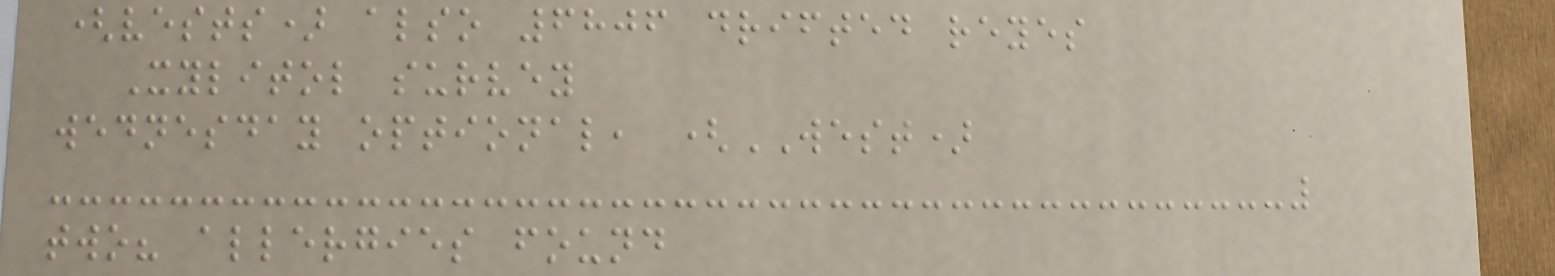(vests) also 6806 drifted reyes
Xylitol survey
wednesday optional, (WEST)
two? allergies found
